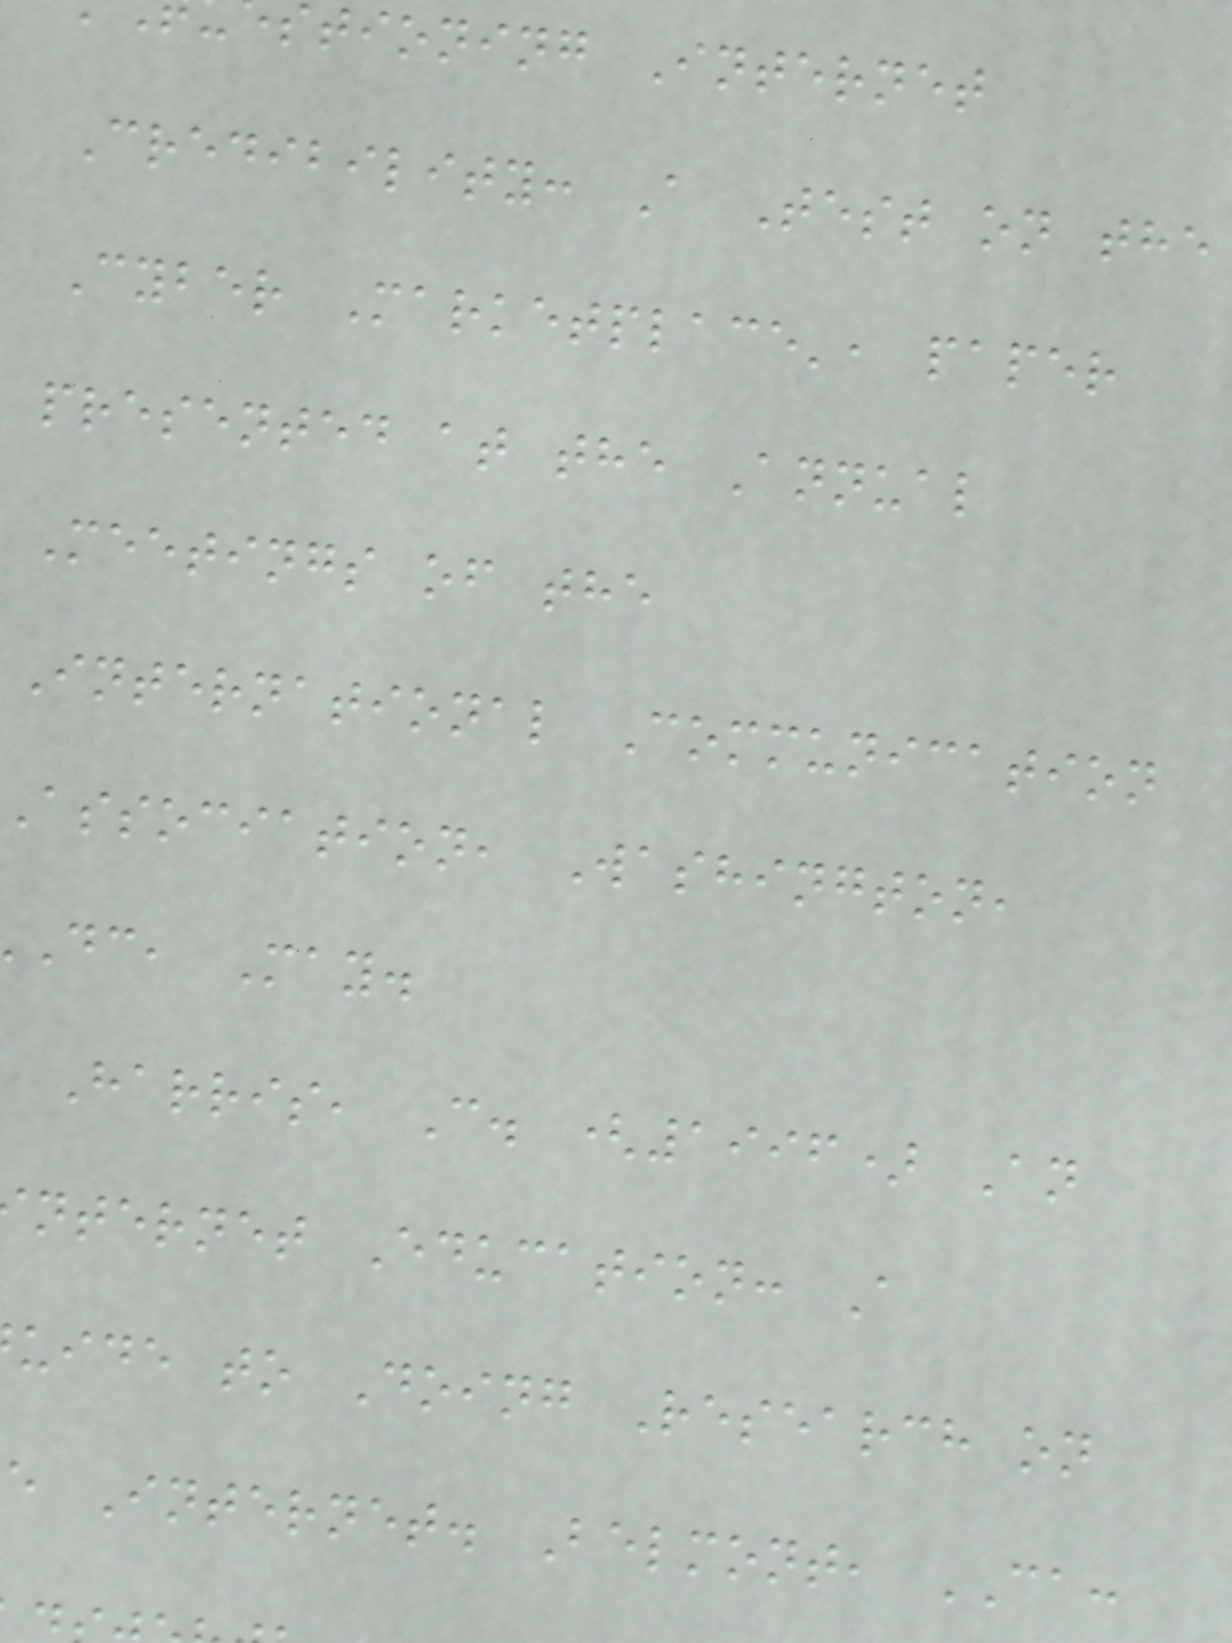tioning Internet
Credibility: A Test on the
Cyber Marketplace', paper
presented at the Annual
Meetings of the
International Communication
association, Washington,
dc, May.
Harris, C. (1996) An
nternet Education: A
uide to Doing Research on
e Internet. Belmont, CA:
